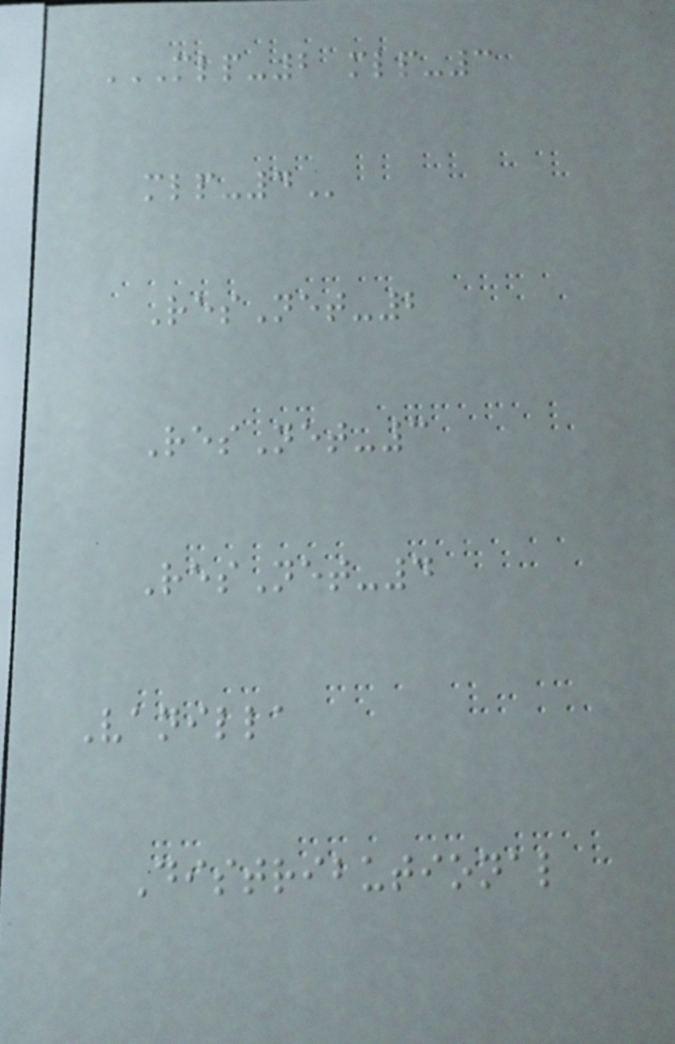MLP-2 MLP-3
MLP-4
ResNet-2
ResNet-3
ResNet-4
Vanilla
Distributional
